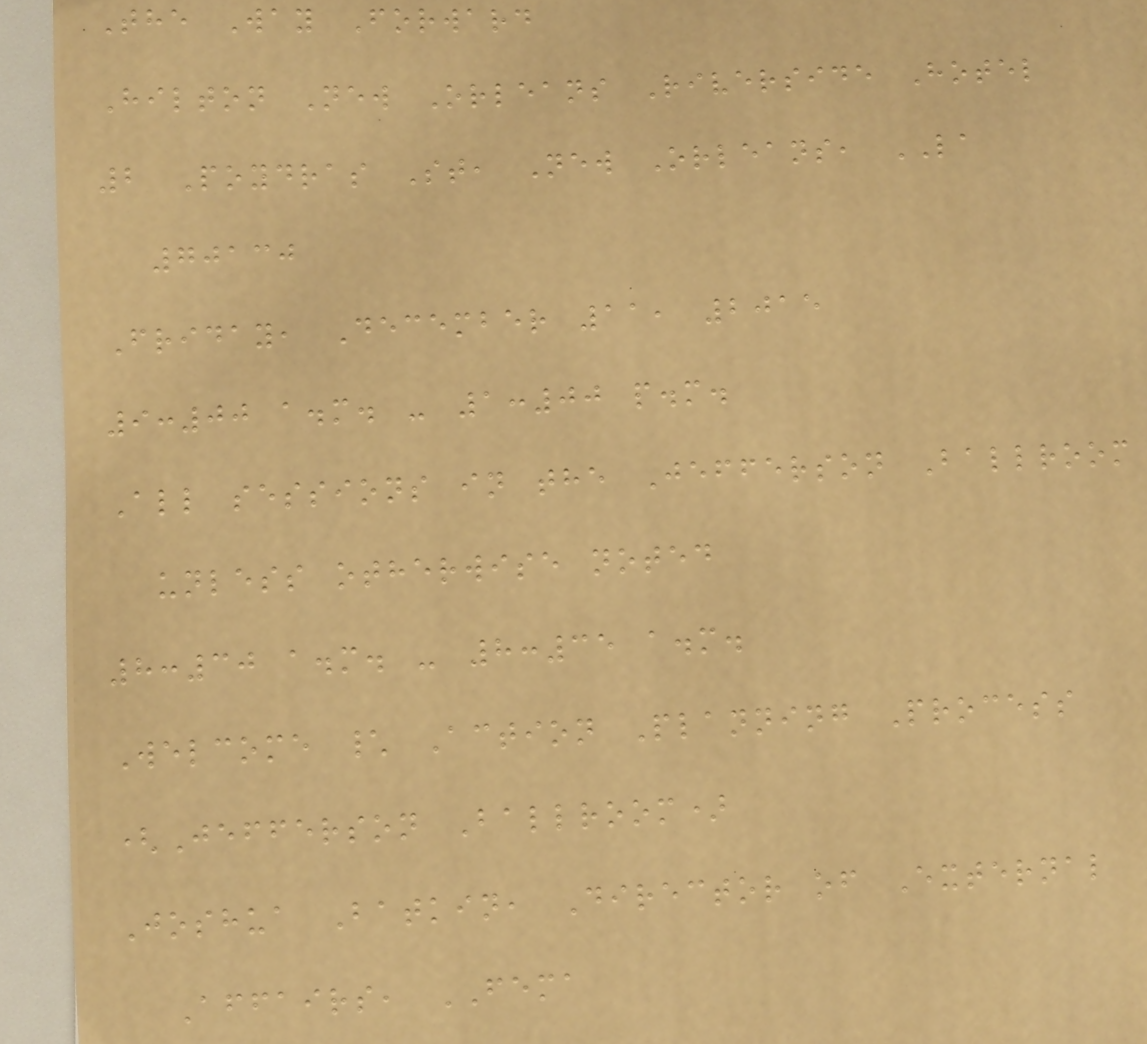The Way Forward
Hilton New Orleans Riverside Hotel
2 Poydras St, New Orleans, LA
70130
Friday, December 11, 2015
9:00 a.m. - 1:00 p.m.
All sessions in the Jefferson Ballroom
unless otherwise noted
8:30 a.m. - 8:35 a.m.
Welcome \ Action Planning Process
(Jefferson Ballroom)
Joshua Batkin, Director of External
Affairs, FEMA
